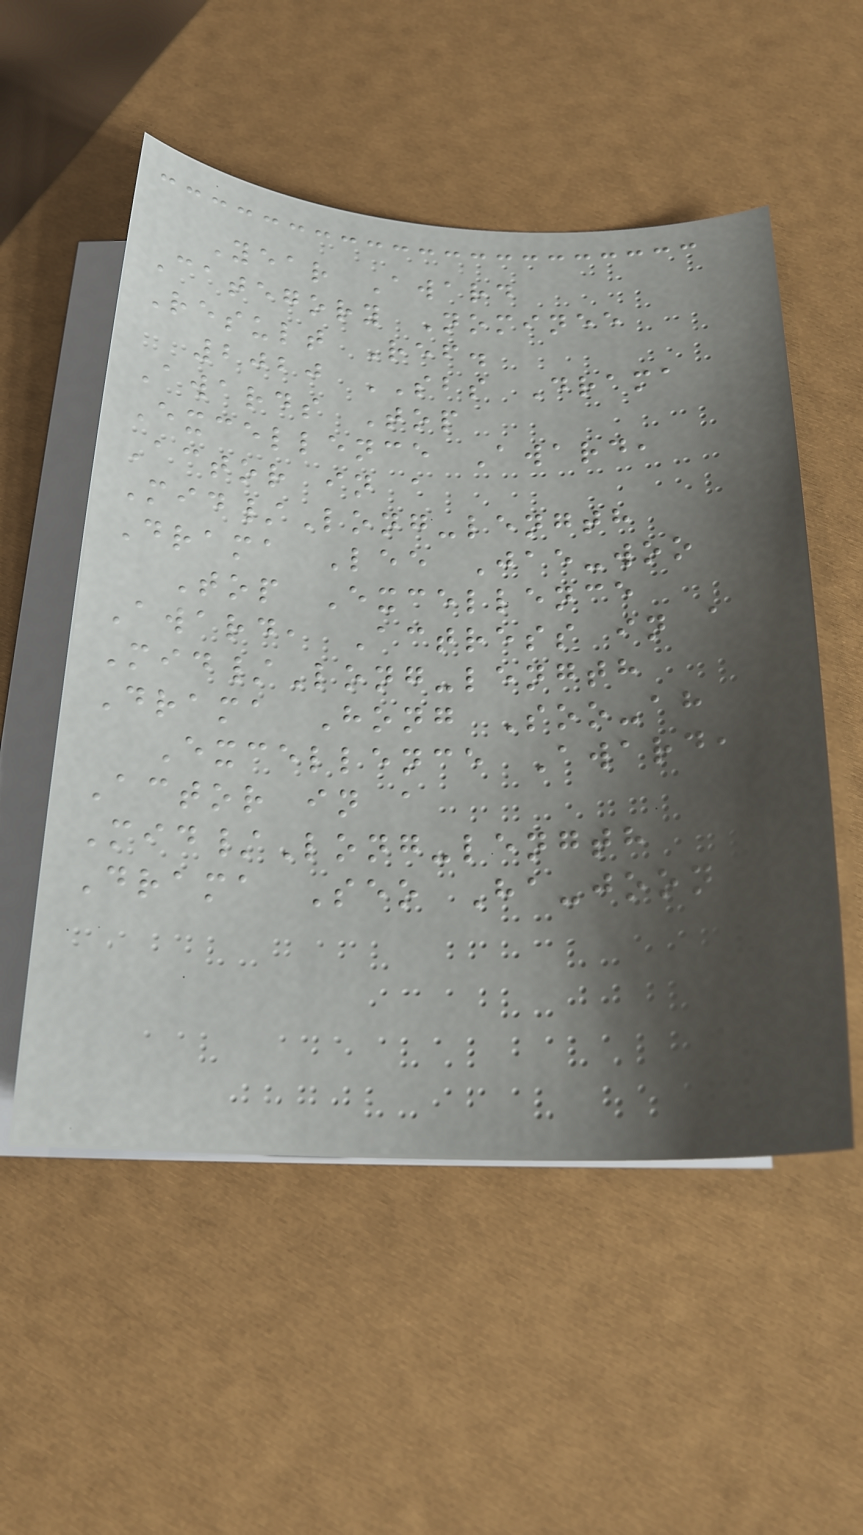Year Award
Category Nominee
Result Ref.
2020 SBS Drama
Awards Top
Excellence Award,
Actor in a
Mid/Long-length
Drama Lee Jae-woo
Top Excellence
Award, Actress in a
Mid/Long-length
Drama Hong Soo-ah
Excellence Award,
Actor in a
Mid/Long-length
Drama Seo Ha-joon
